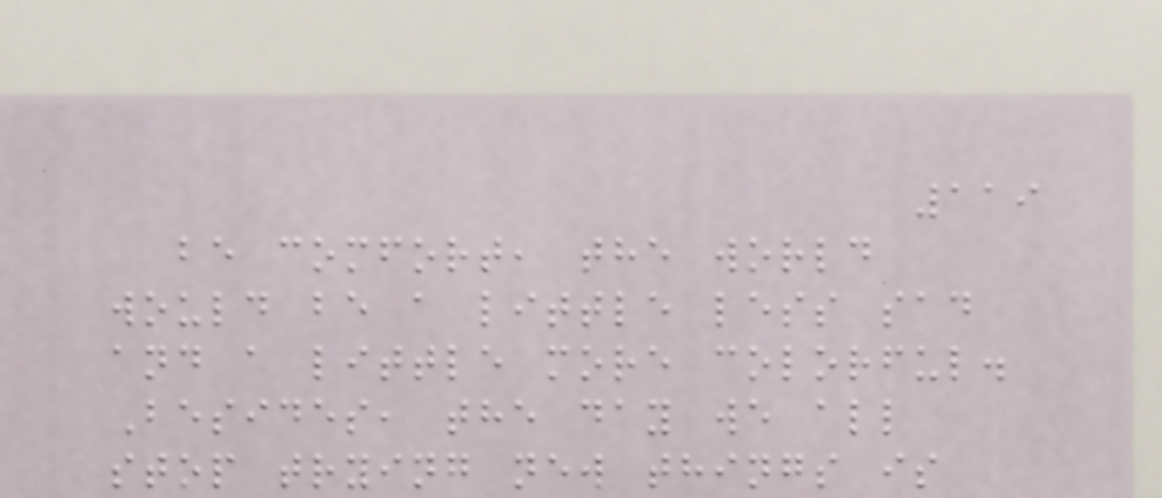119
be comfort, the world
would be a little less sad
and a little more colorful.
Besides, the day we all
stop trying new things is
